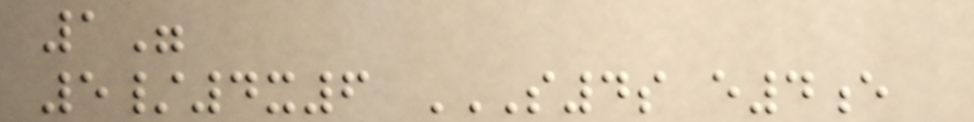1"
5/4x6 S4S E4E
